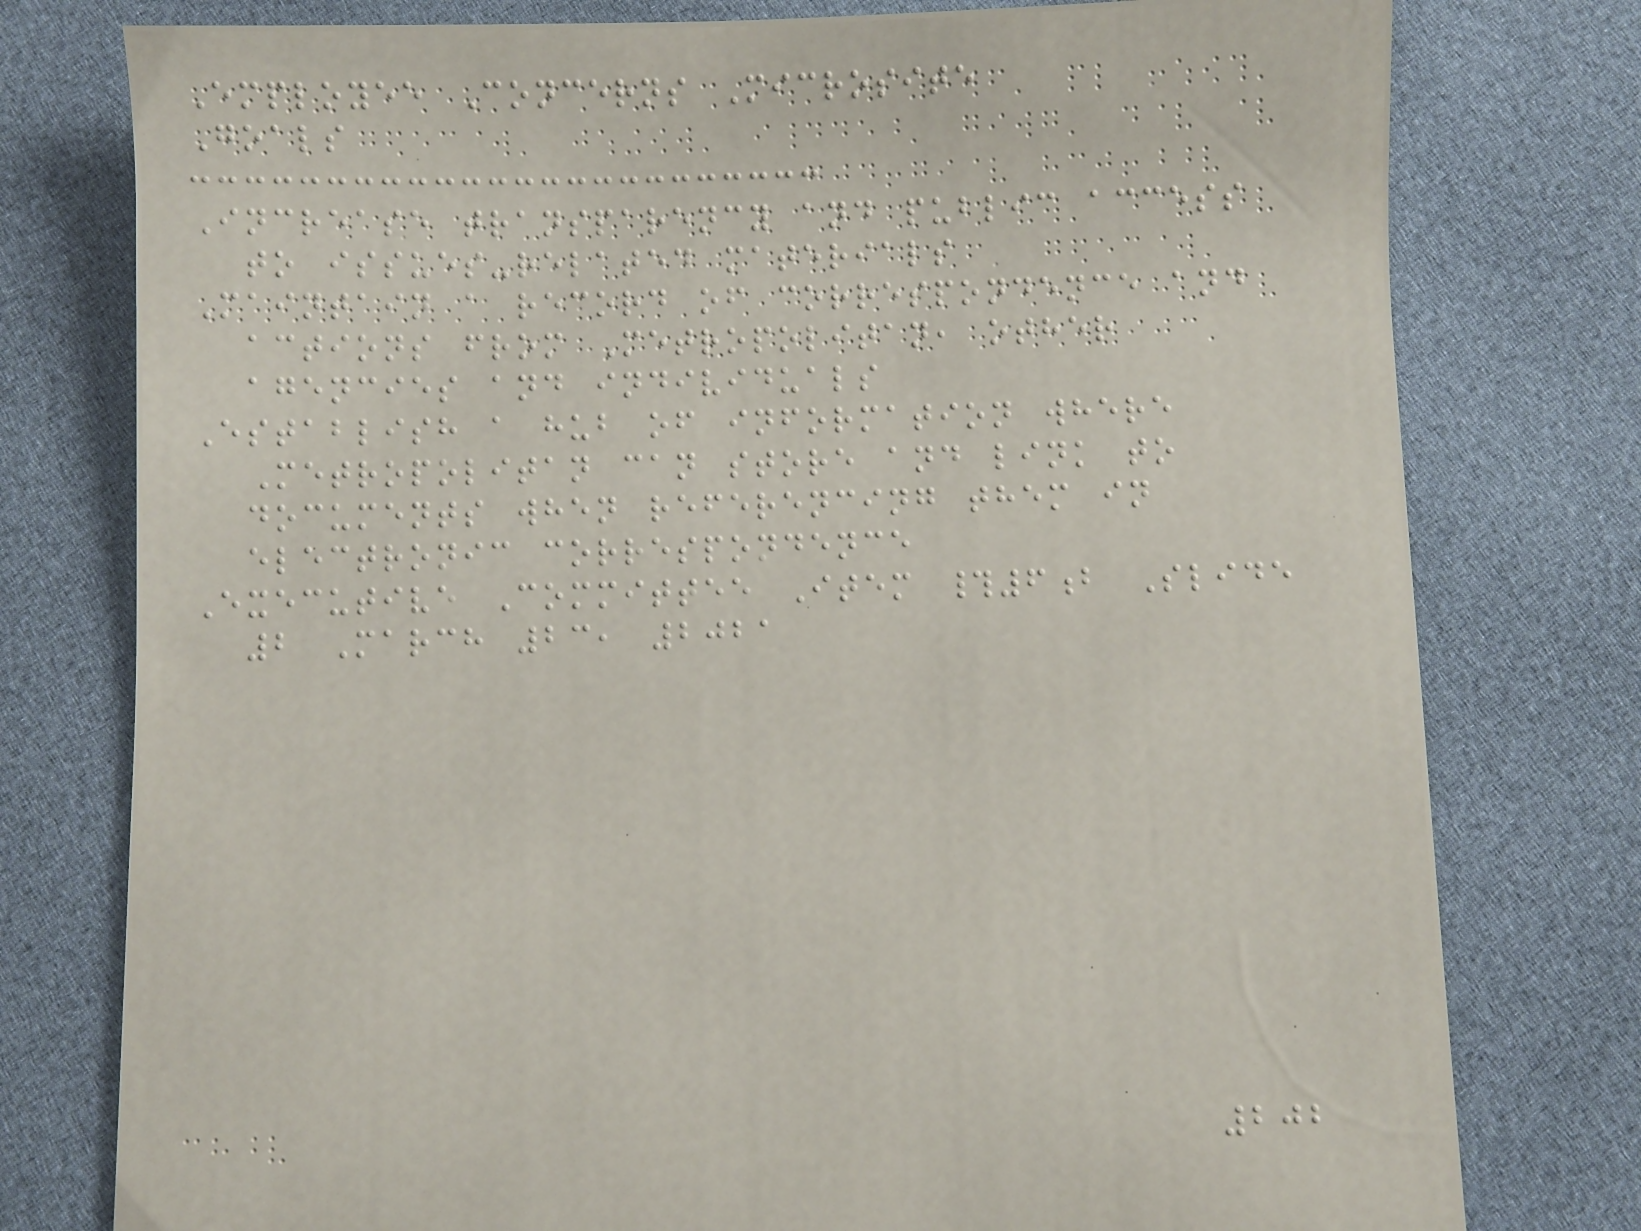Employee Concerns Microsite
Goals
Increase transparency and public access
to issues-related materials
Maintain a record of correspondence and
actions from Metropolitan, other
agencies and individuals
Establish a hub of information where
Metropolitan can store and link to
documents when referencing them in
electronic correspondence
Executive Committee Item #6b Slide
2 March 23, 2021
202
